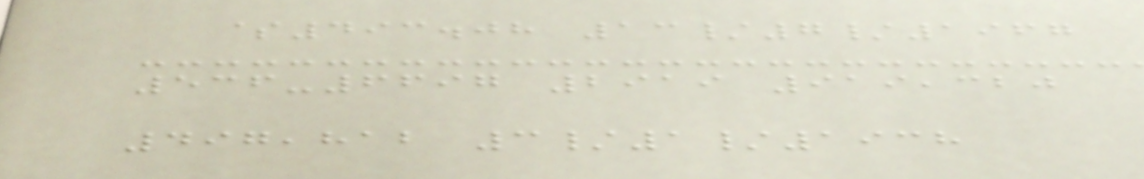$493.08 13/7/1967
536-6697 2919 919,320
497,812 3/1/1938
